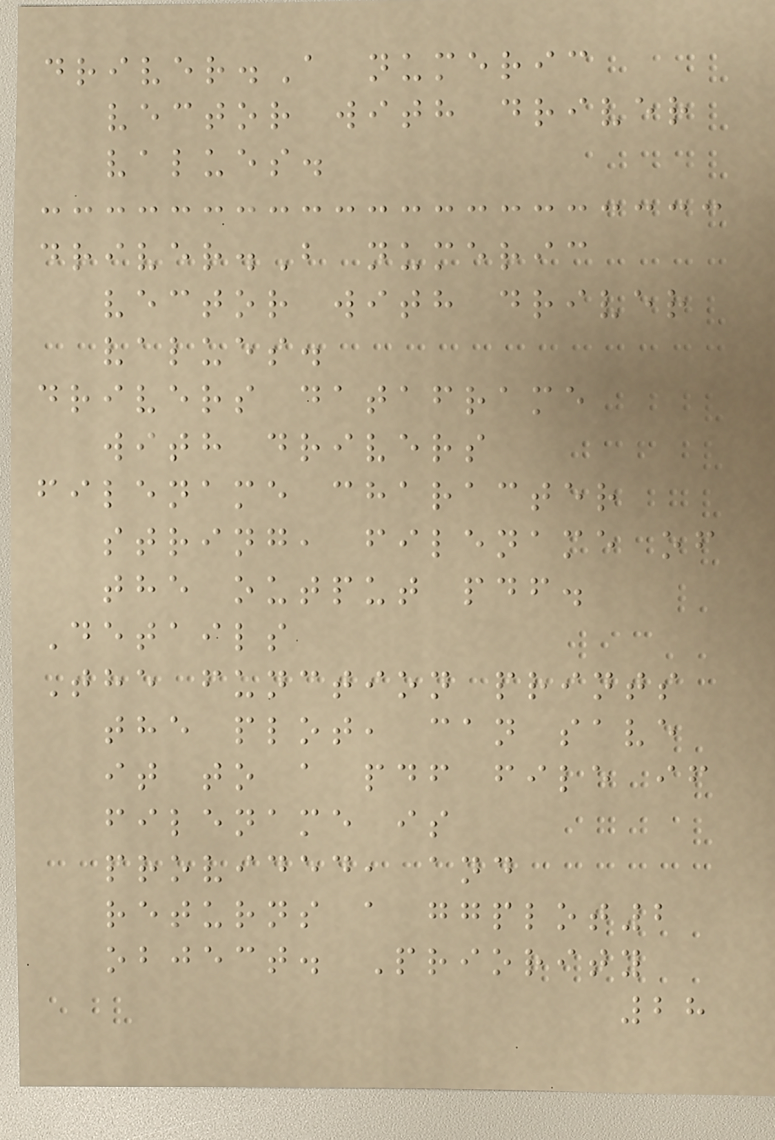driver.A numeric
vector with driver
values.
driver.B numeric
vector with driver
values.
drivers dataframe
with drivers
filename character
string, filename of
the output pdf.
Details
The function prints
the plot, can save
it to a pdf file if
filename is
provided, and
returns a ggplot2
object. Priority
28
